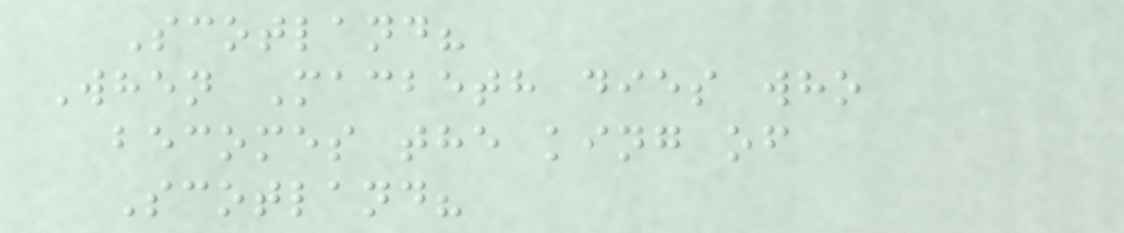Scotland?
When Macbeth dies who
becomes the king of
Scotland?
